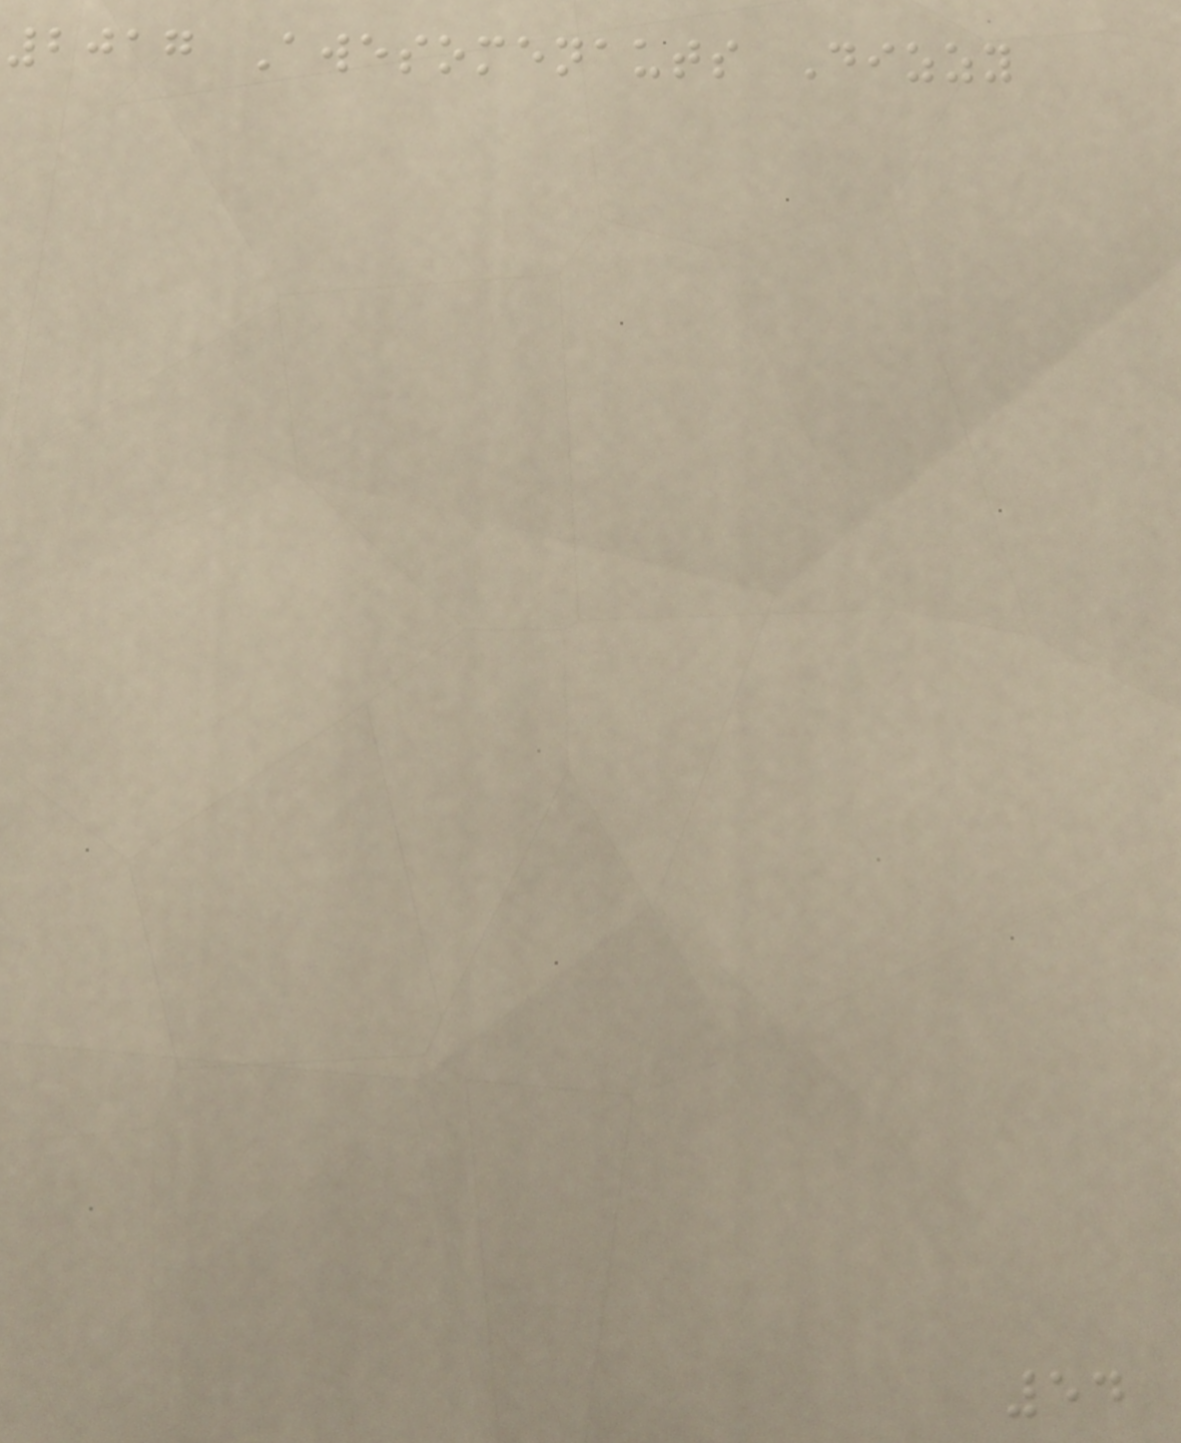2017 Awesomenauts Dizzy
54
